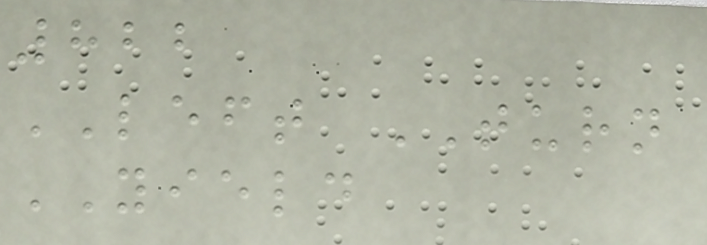822
LEFT TURN
YIELD
